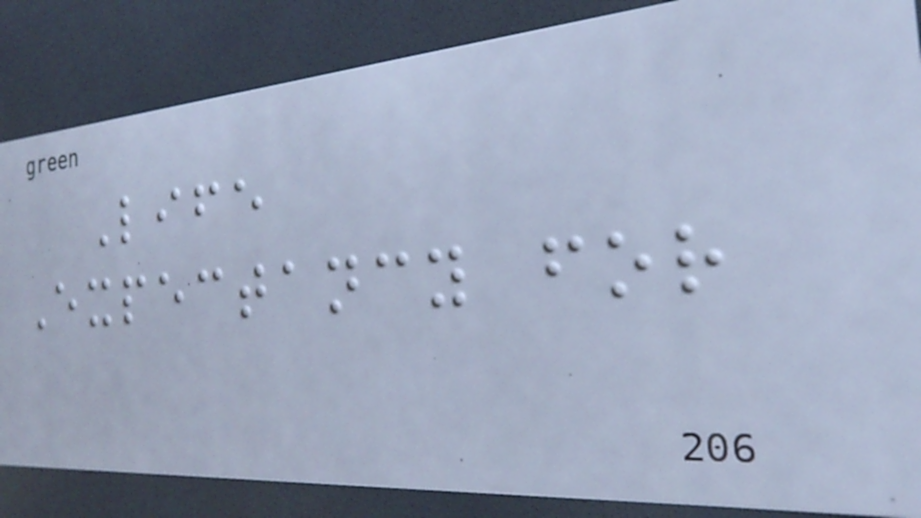Life
Expectancy for
